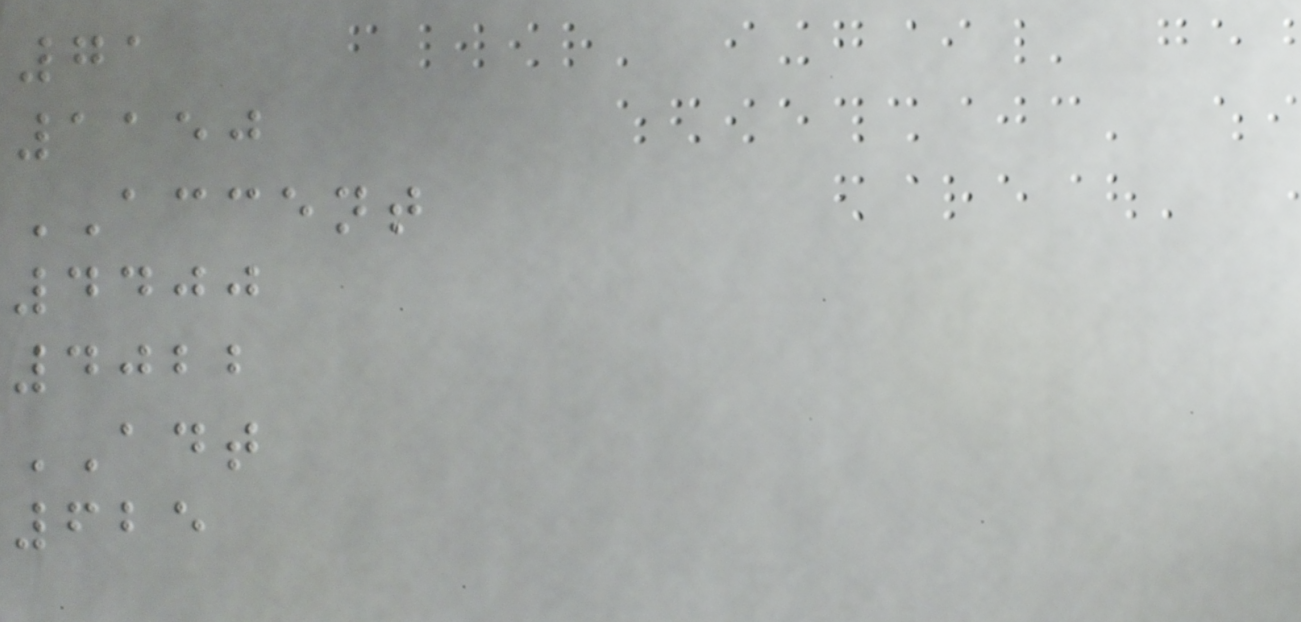71
1150
ACCENT
4400
4022
ADT
625
